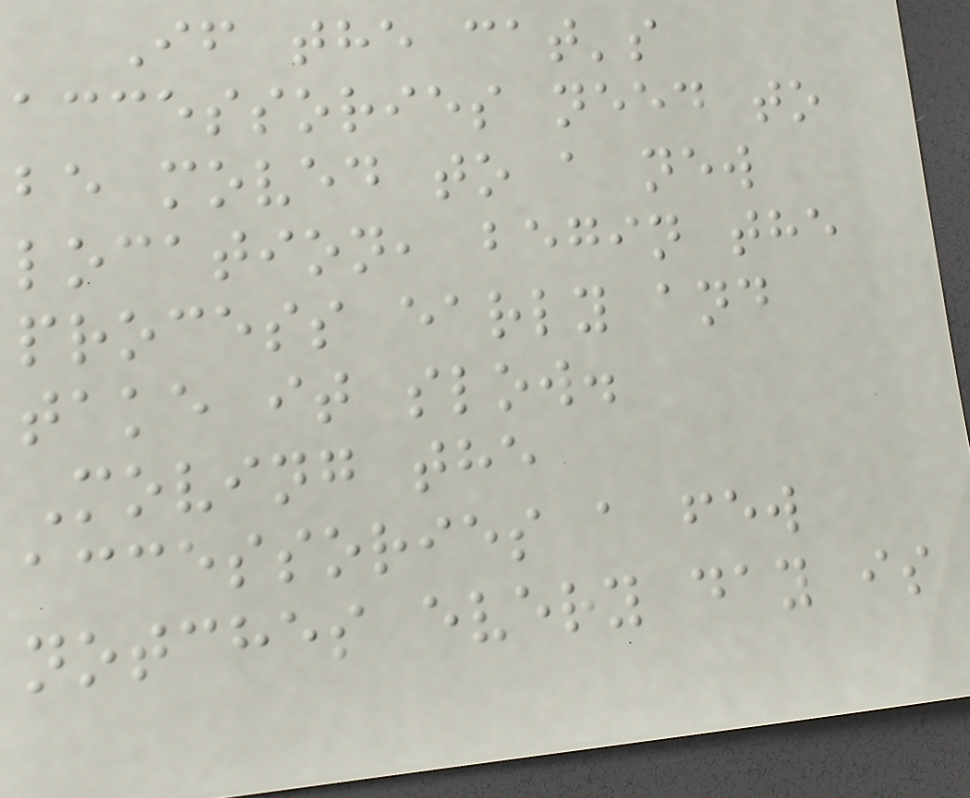If the cat's
accessories need to
be moved to a new
location, begin the
process early and
take it slow.
Moving the
accessories a few
notches every day is
